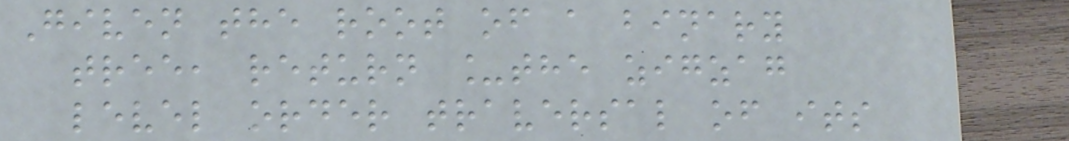Given the root of a binary
tree, return _the zigzag
level order traversal of its
